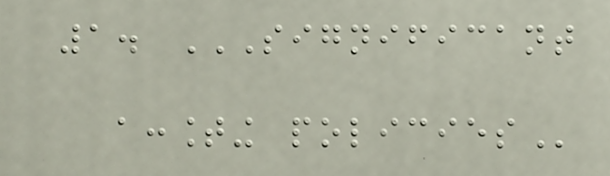1. SIGNIFICANT
ACCOUNTING POLICIES
